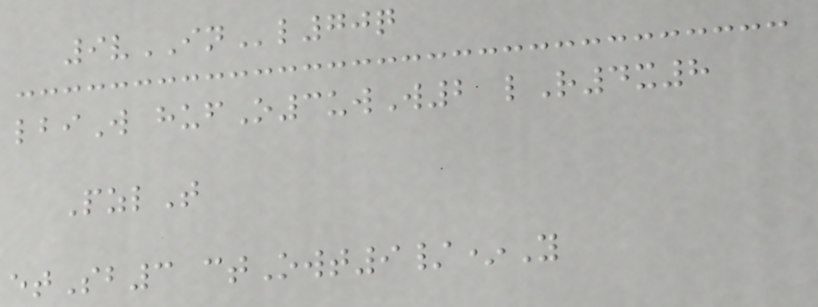9vINl70q
lbiW hufO3uwW2 lR4x8
PzlT
etSb3 ctOwt9/*Y
